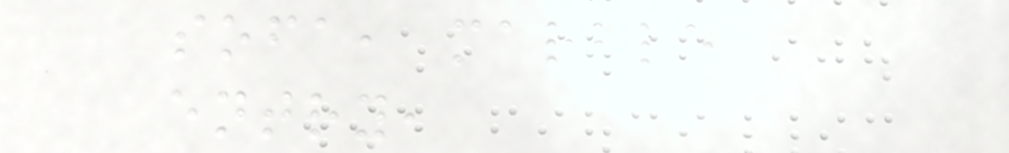sofa, marble
entry,
